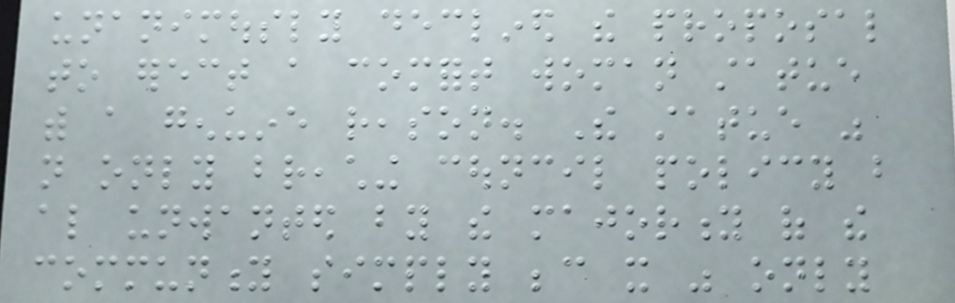unanimously declined the proposal
to erect a comfort woman statue
with a genuine reason. The statue was
not only breaching council policy but
also unwanted by the majority of the
community simply because it was only
